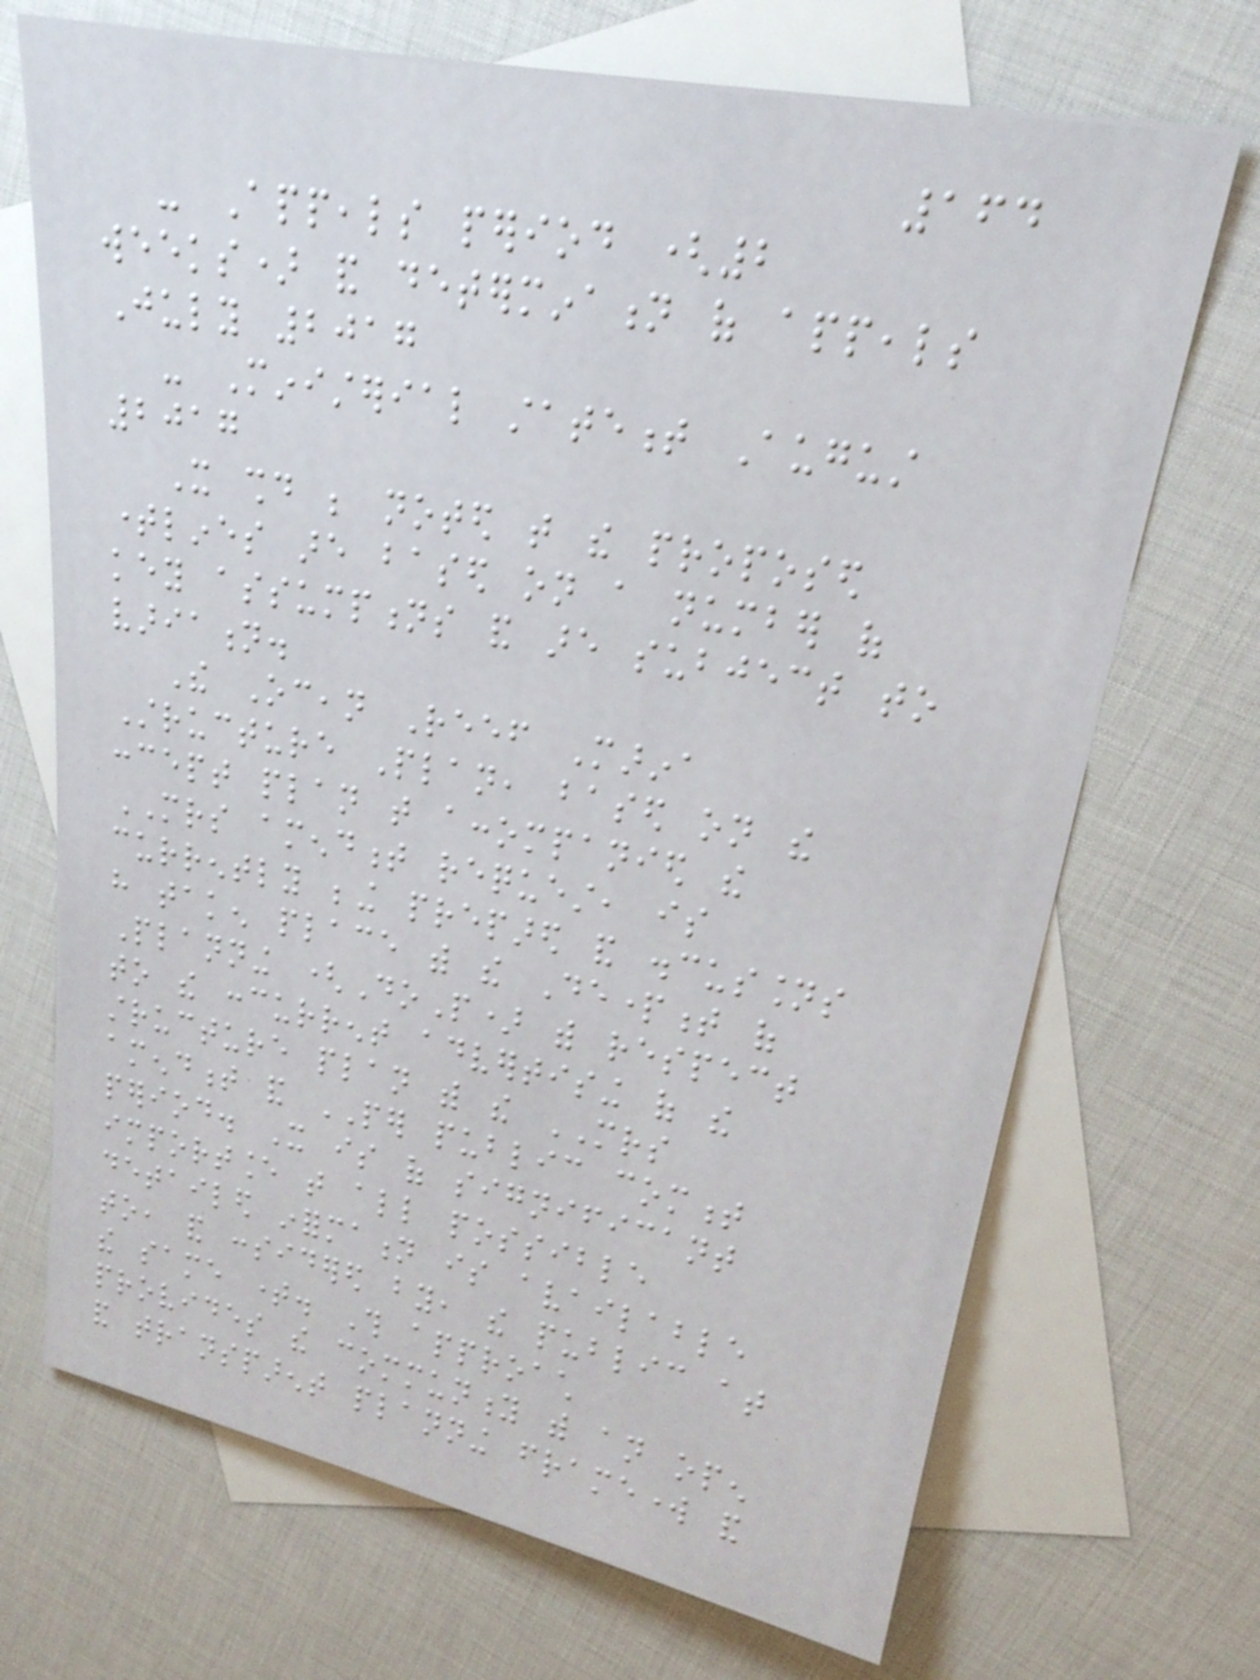164
- Appeals period (2
weeks) and determination of appeals
July 2017
- Ministerial statement August
2017
It should be noted that the proposed
timelines are based on a number of
key assumptions and are subject to
variation.
The Ocean Reef Marina
Structure Plan, based on the
concept plan that accompanied the
MRS amendment request, is
currently being prepared and discussions
have taken place with the Department of
Planning (DoP) with respect
to the concurrent advertising of the
structure plan with the MRS
amendment and PER public comment
period. It is of significant
importance that all possible
detailed information is available
to, and considered by, the public at
the same time. This approach
provides the community with an open
and transparent planning framework and
